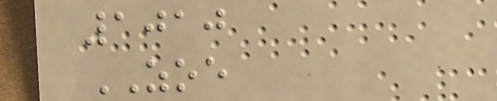1010
ZOE
